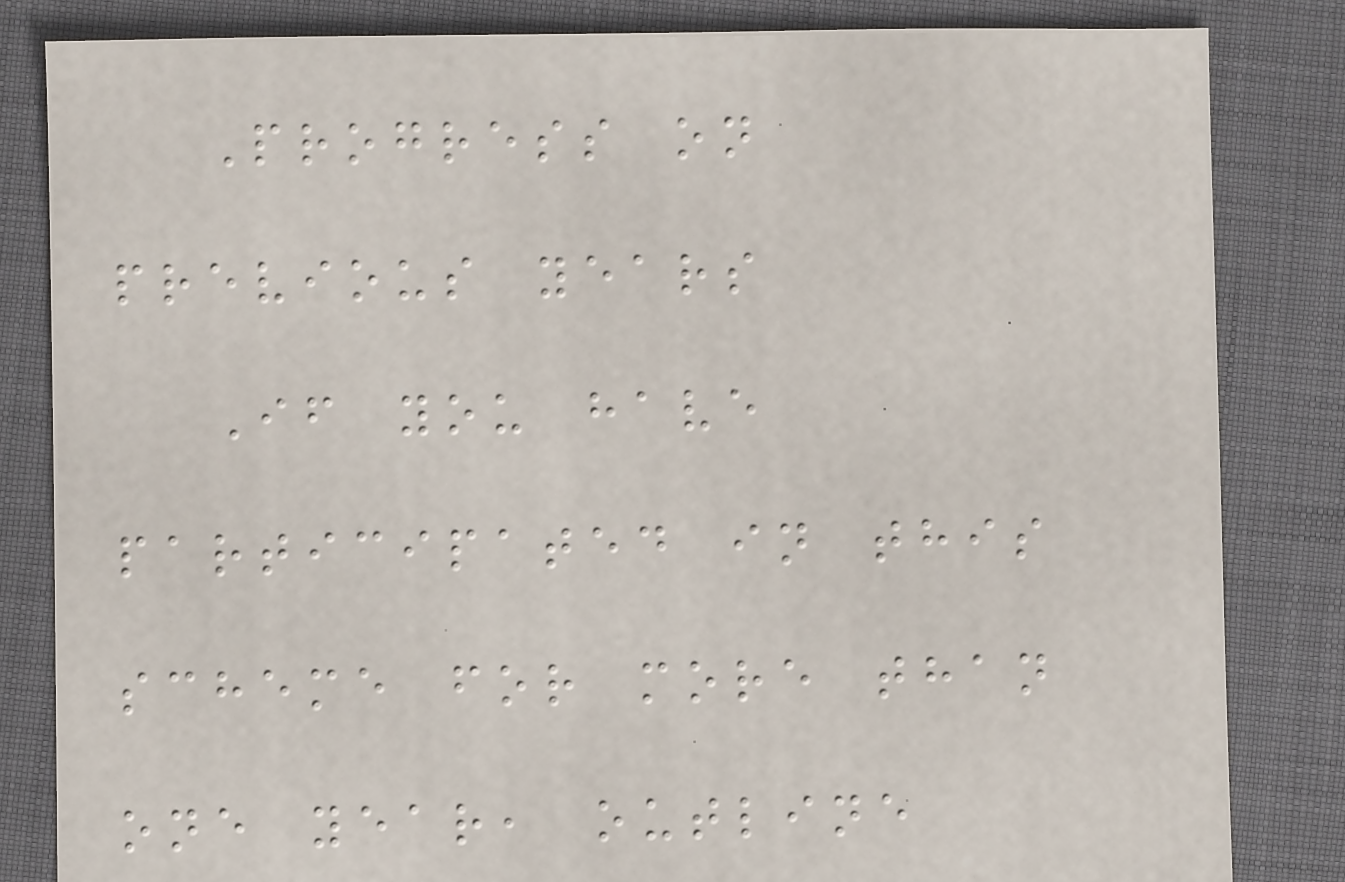Progress on
previous years
If you have
participated in this
scheme for more than
one year, outline
